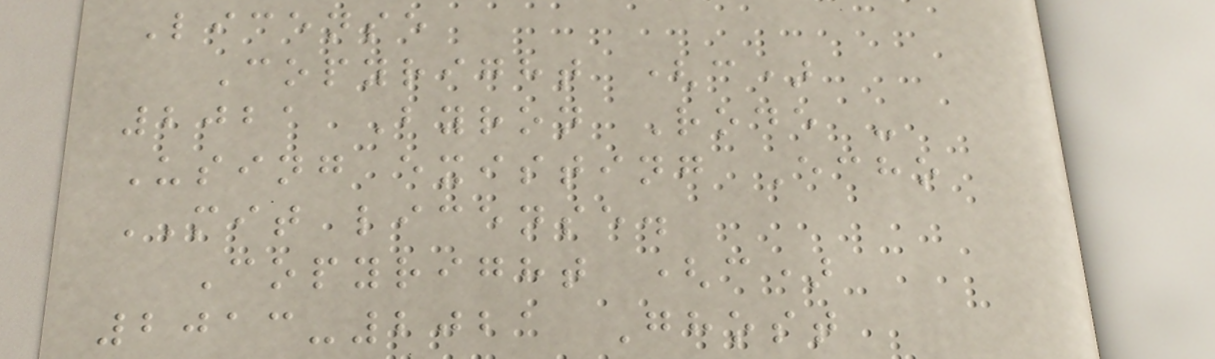License
Copyright (c)
2021 Byron Rode -
Using existing Echo
MIT license.
Copyright (c)
2013-2021 Ghost
